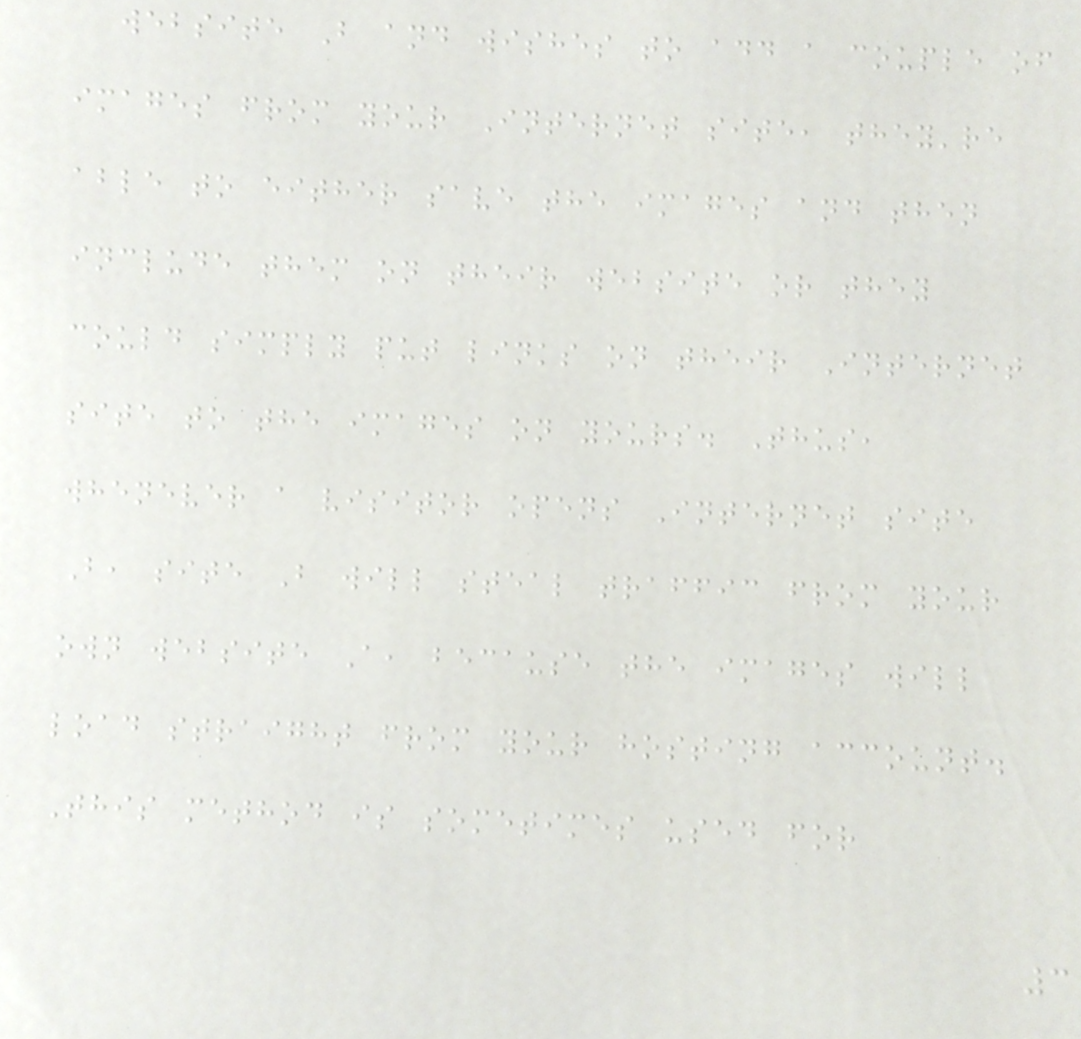website B and wishes to add a couple of
images from your Internet site, they're
able to either save the images and then
include them on their website or they
could simply put links on their Internet
site to the images on yours. Thus,
whenever a visitor opens Internet site
B, site B will steal traffic from your
own website A, because the images will
load straight from your hosting account.
This method is sometimes used for
3
